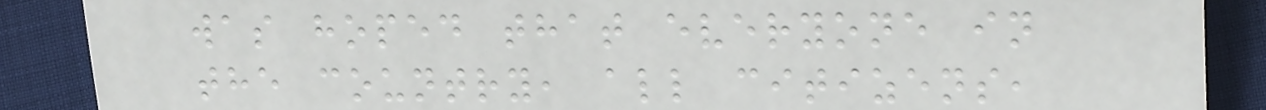was hoped that everyone in
the country, all citizens,
